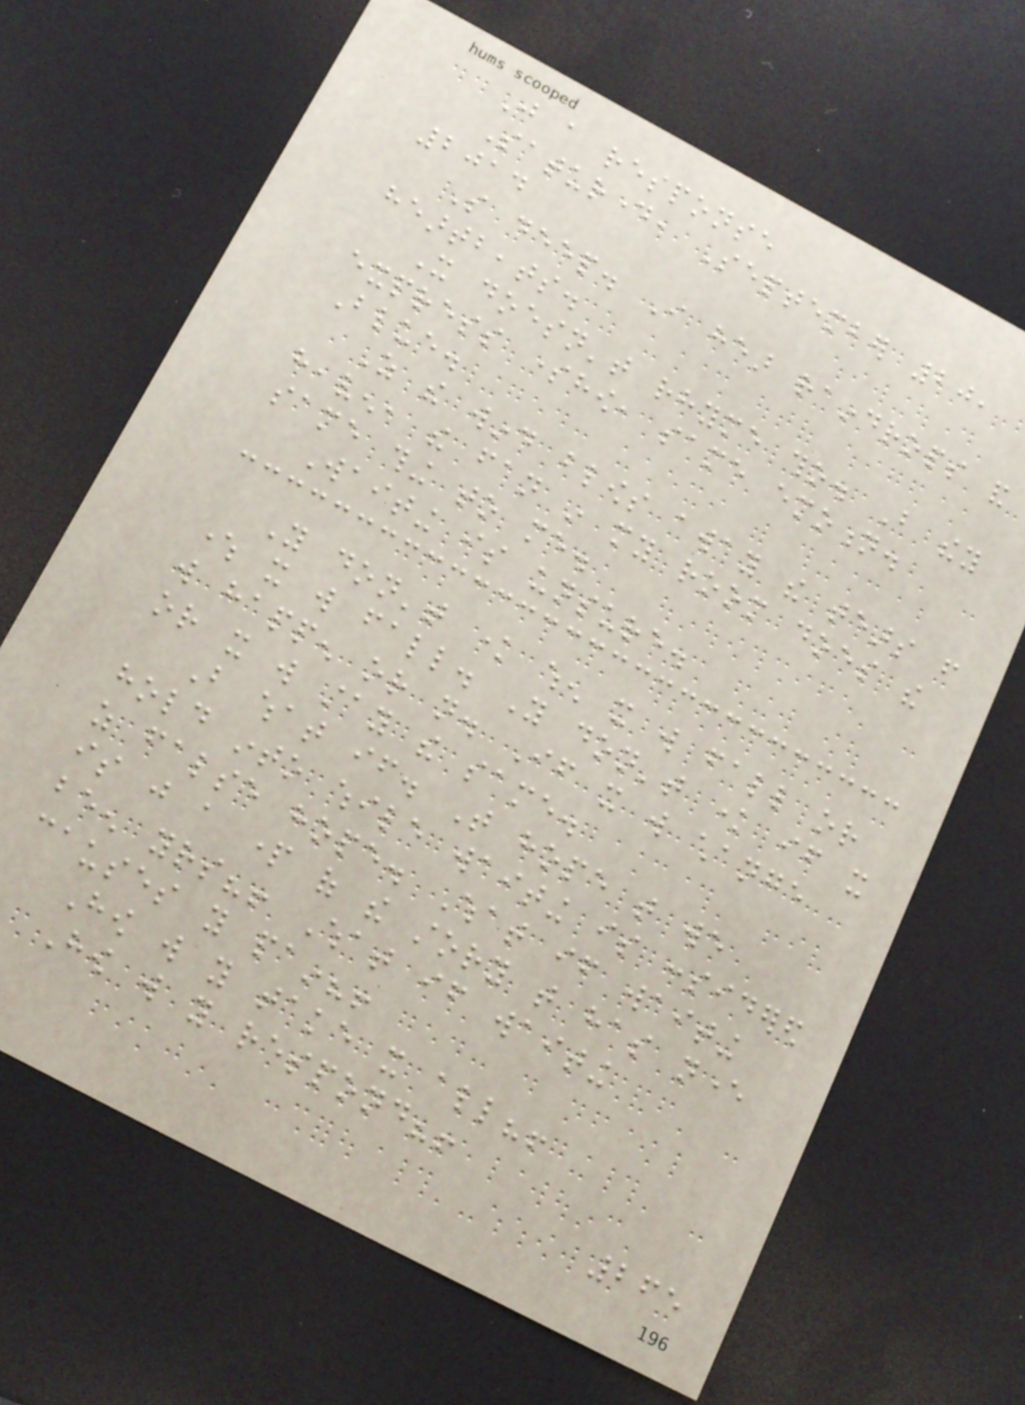Just a response
Saturday, September 20,
2014
So deep. I hear raindrops and
heartbeats.
It doesn't rhyme tho. But they
express somehow, same emotion.
Blue.
As the wind blows away the tears from
heaven, the fan in my room does the
same thing to me.
Waiting is unsure.
You don't know when it will fall or
where it will fall. You don't know if it
will happen or not. If it will change
or it will stay the same.
But what if. That hope that we
hold into while waiting is considered
as false hope. What if waiting
is just a part of the story that has never
been yours?! What if waiting
causes you pain?!
How will you take it all?!
How will you respond?!
265
